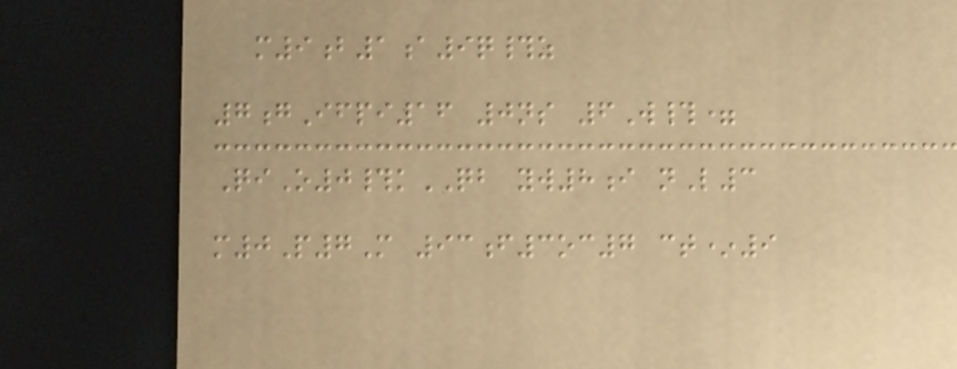m9b1a9q#z
7gIfpi16 0ns 6W#=
QiO0#kQB yw8i nL3
m0P7M 93f3oc7 ct*9
